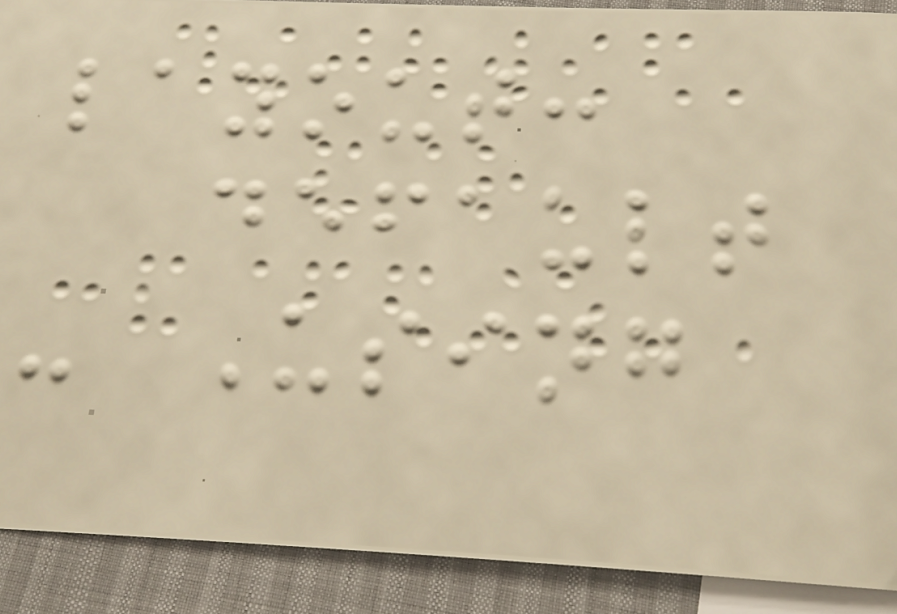layout:
default
- Using
